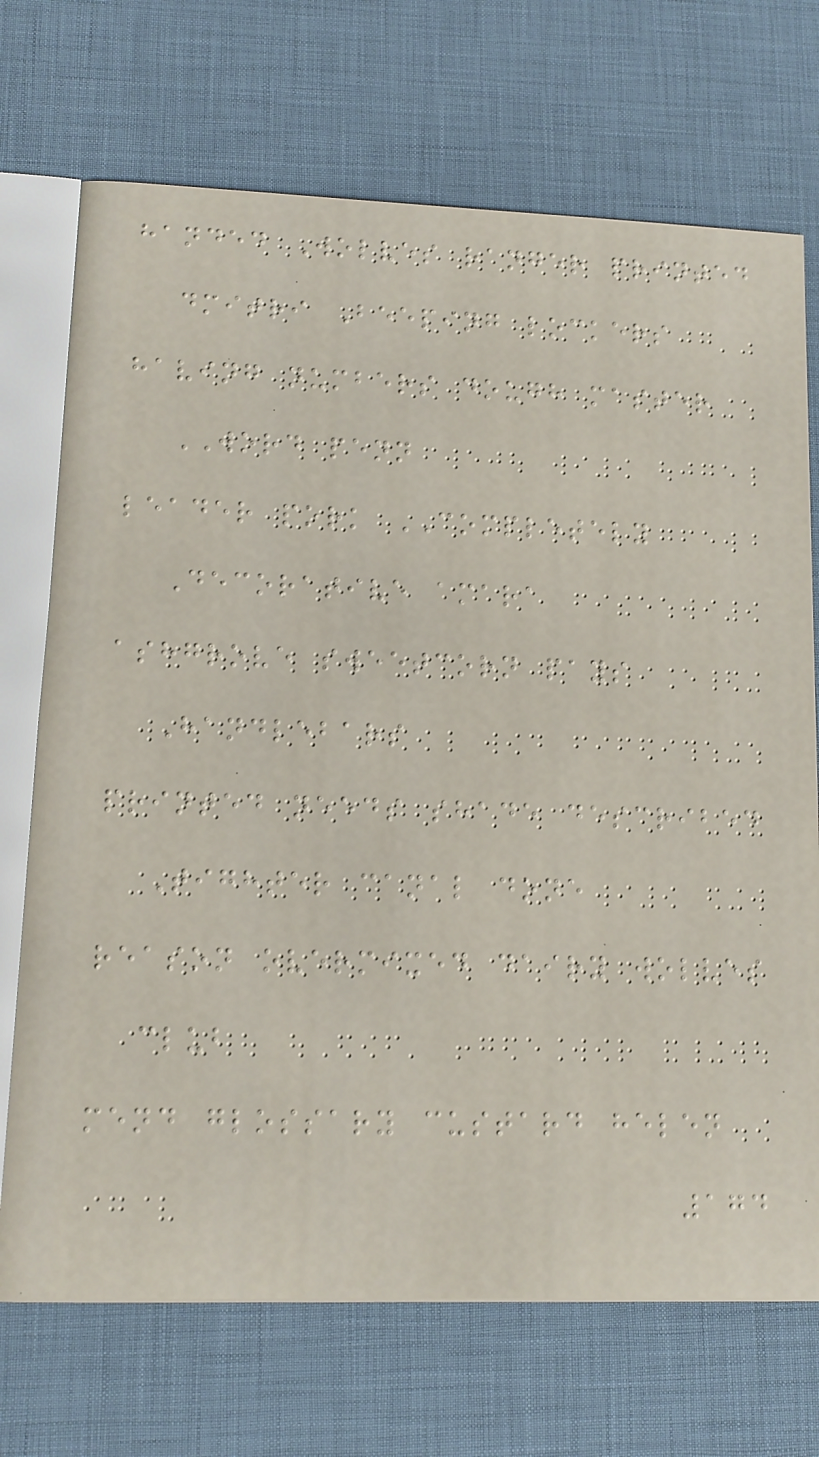handed Wolves ranger printed
dmitri Beeping lockers
having numbers dough master
WORD penn
leader pork COMPLETELY
Decorative amara
ashgrove sweetcorn pays
Handlebars
printed needs shade described
Tighter canal done
reason overmixed dairy wolves
club
mend glossary custard helen
174
